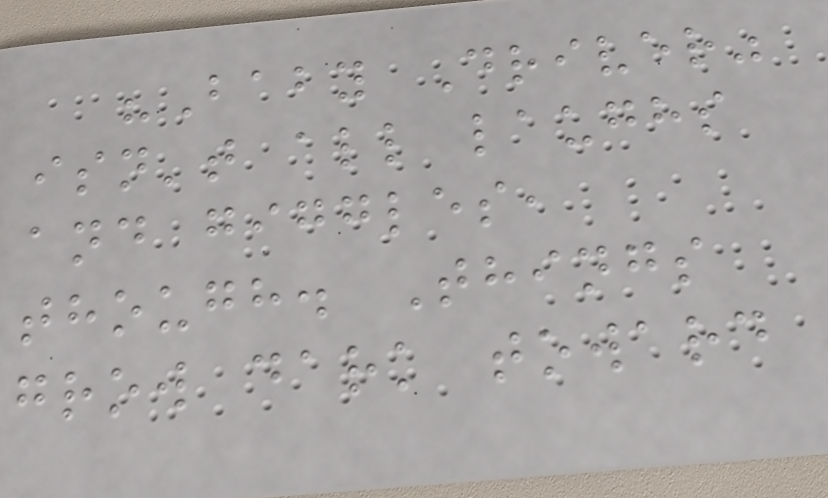"Baby Driver"
isn't all laughs
and giggles,
though. Things
grow dark toward
